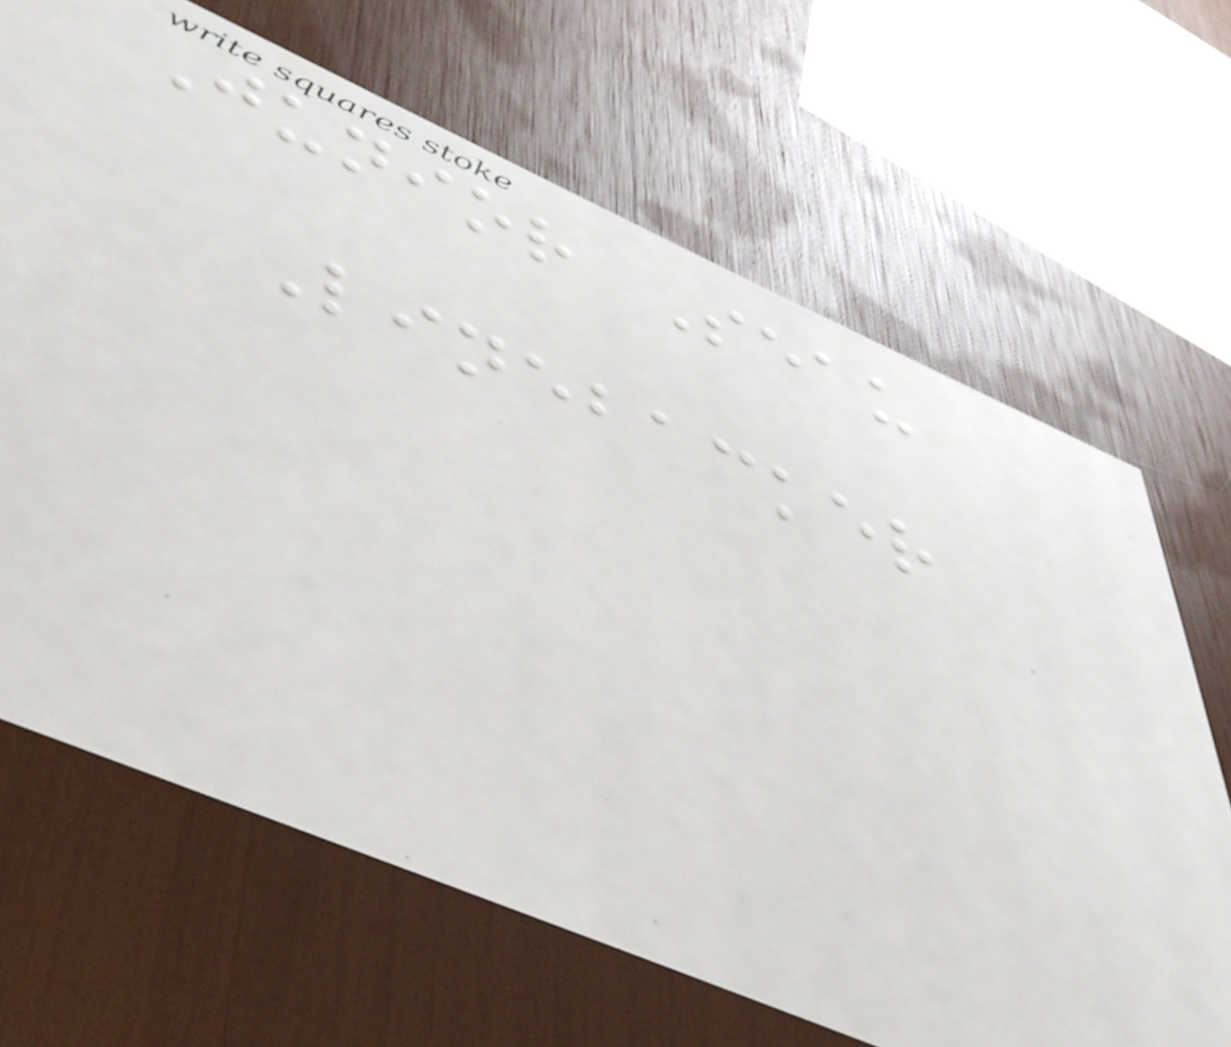Junior Seau
Linebacker
